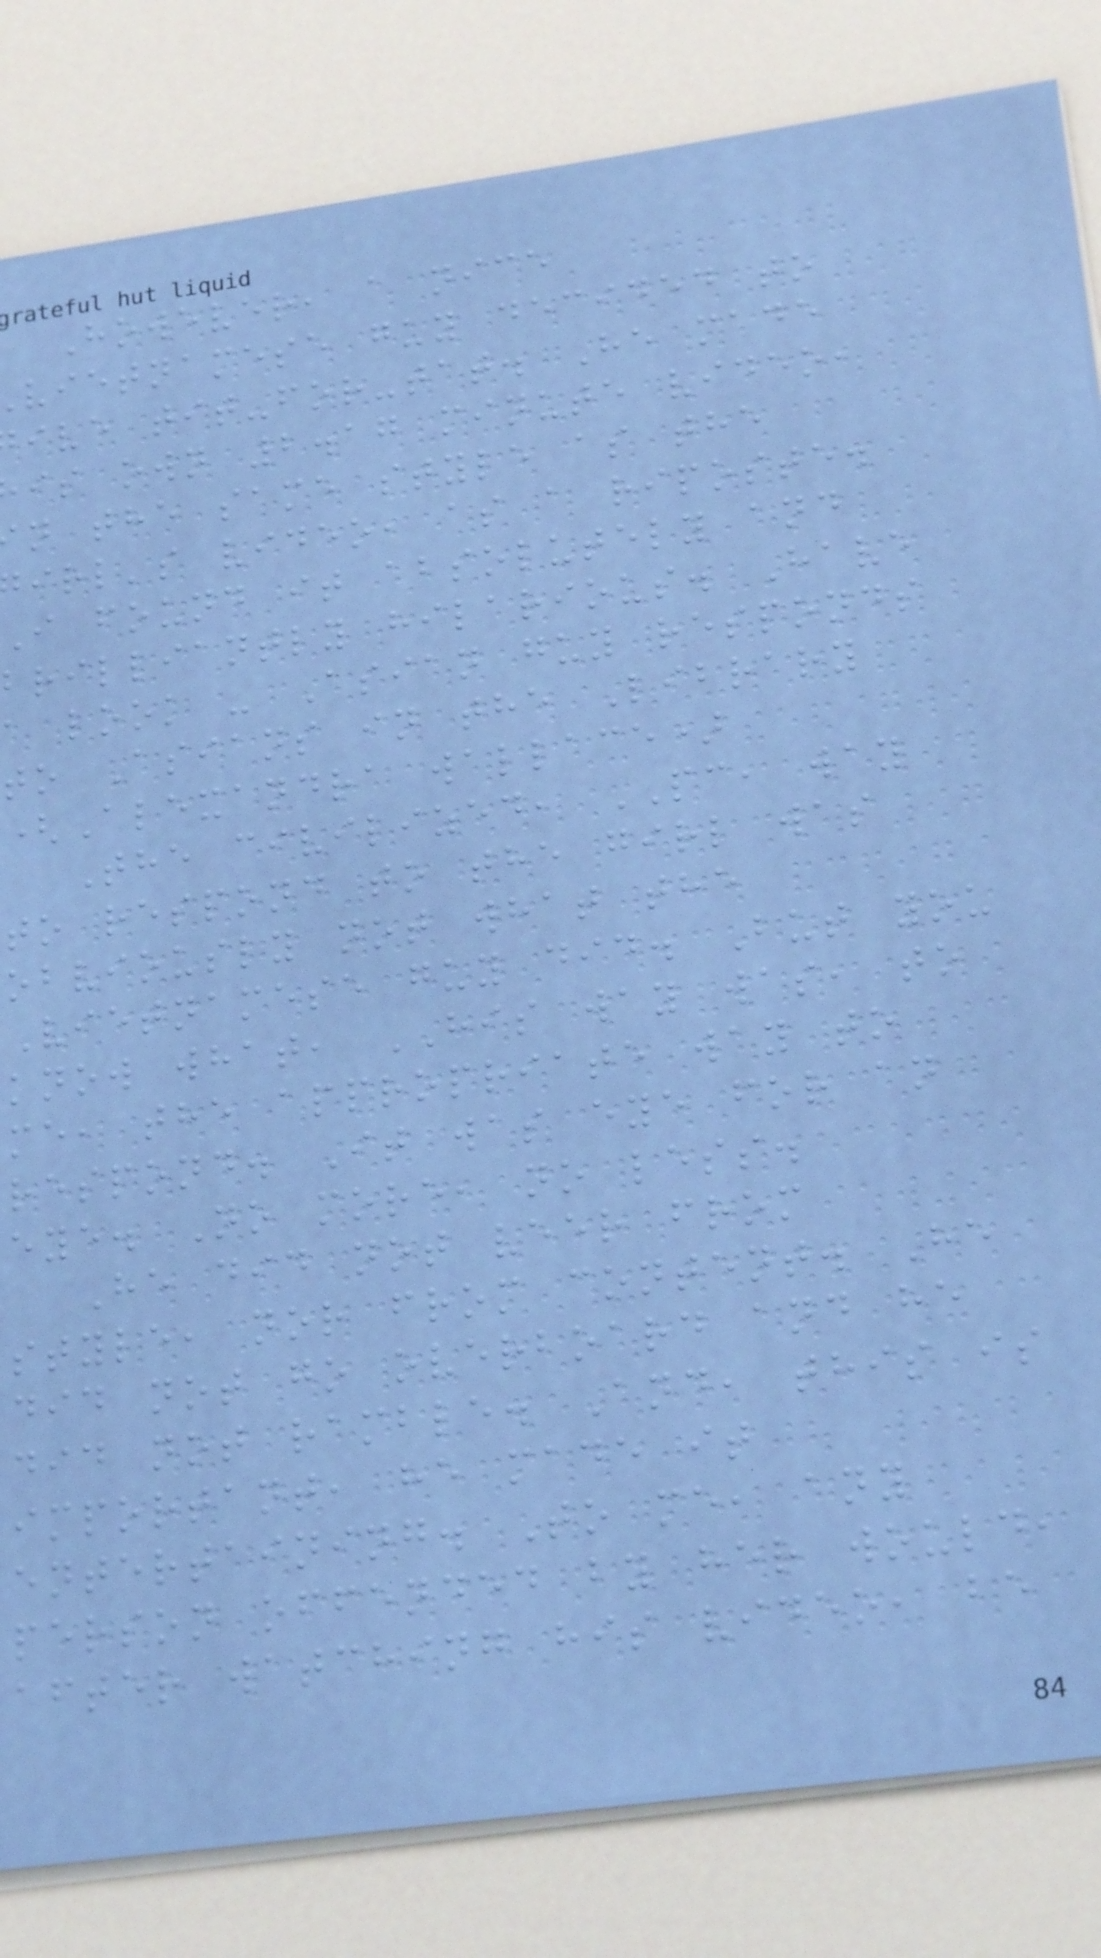However, a nice
vietnamese guy decided to
ive tit-for-tat. He made
is own 2.17 minute video,
n the same style as the
irl's video, as a riposte.
i found it absolutely and
brilliantly hilarious. Have
a look - Asian guy responds
to Asians in the Library
(Alexandra wallace)
The civilized, PC, way
to respond to the girl was
obviously not what the
Vietnamese guy did. But you
know what, HIS way was, to
me, the appropriate way to
respond. It was eye for an
eye. No more, no less.
He did not veer from
style, nor from content. He
did not go overboard and he
did not ramble. And, this is
important, he made it
entertaining. To me, any
person offended by her would,
after watching his video, be
